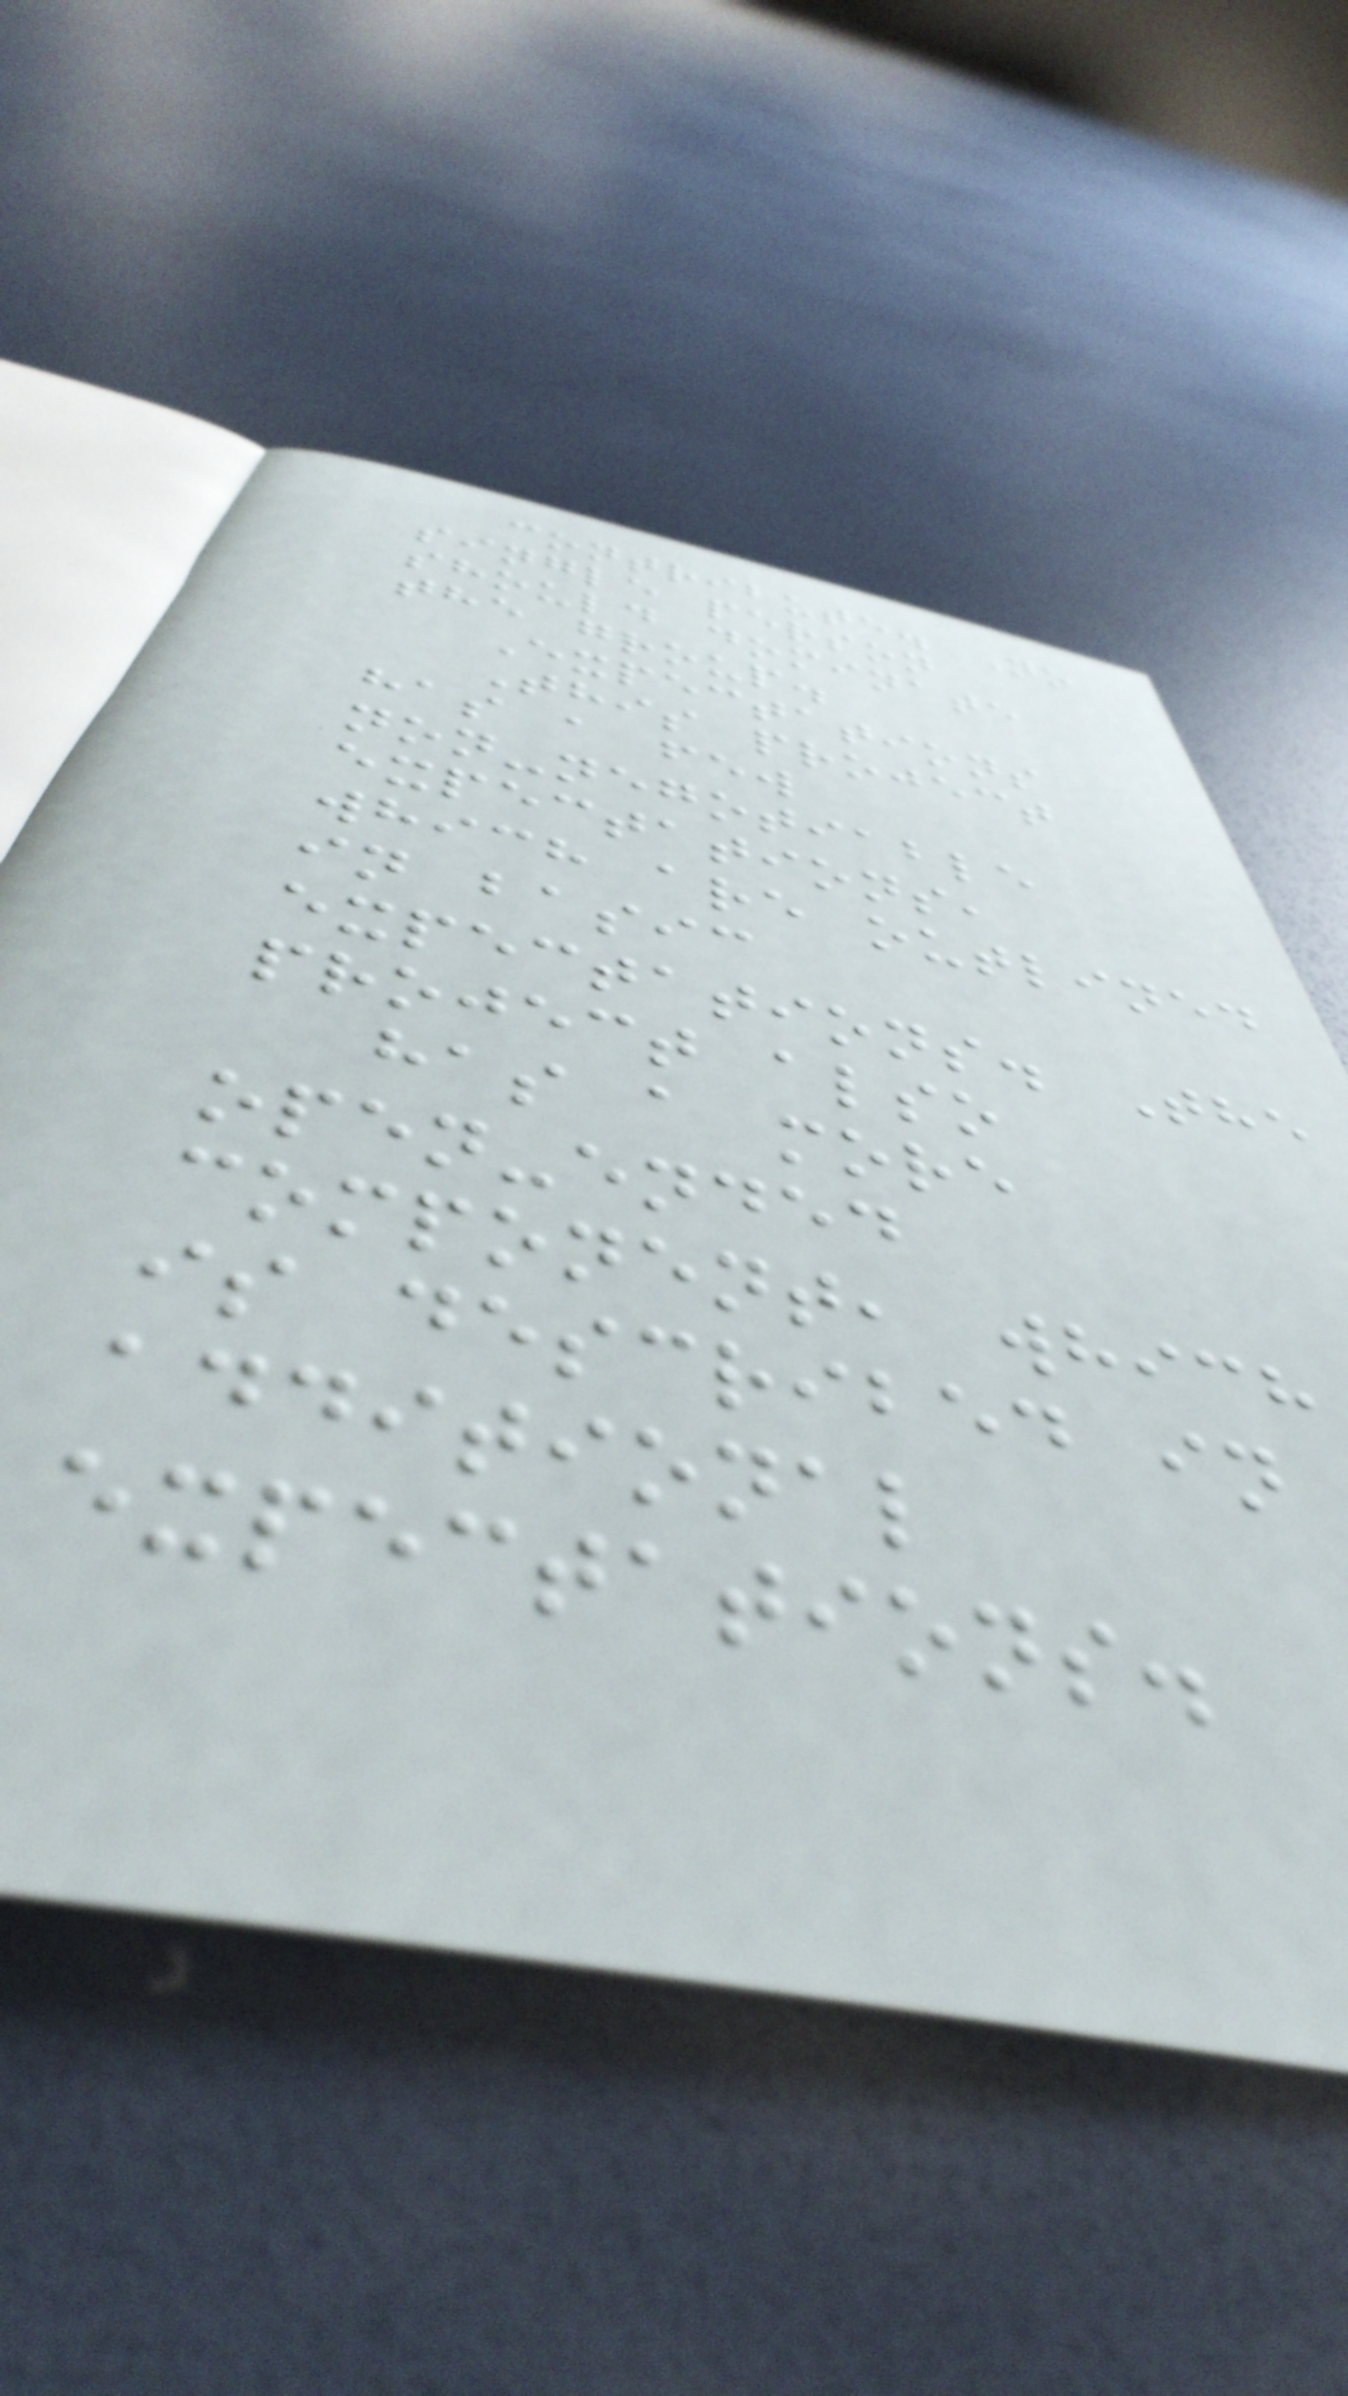contribute. No
single person
should dominate
the group.
Expectations
This project
has a few
non-negotiable
expectations,
which are outlined
in basic
expectations. The
project also
has a more
open-ended
component, which
is described in
additional
expectations.
